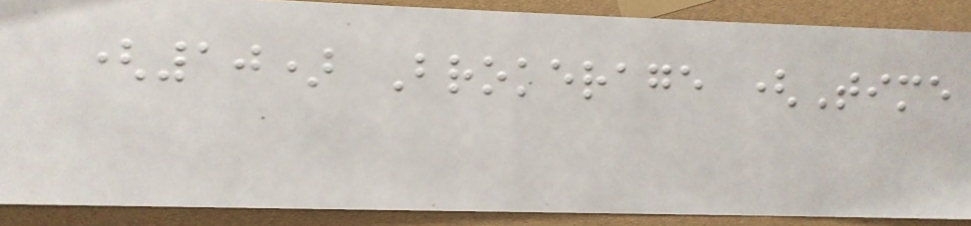(10) Brokerage (Time
